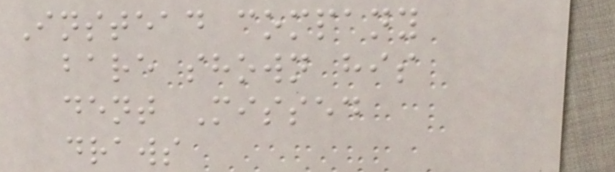Instead company
bare shown his
dent Missed
draws
